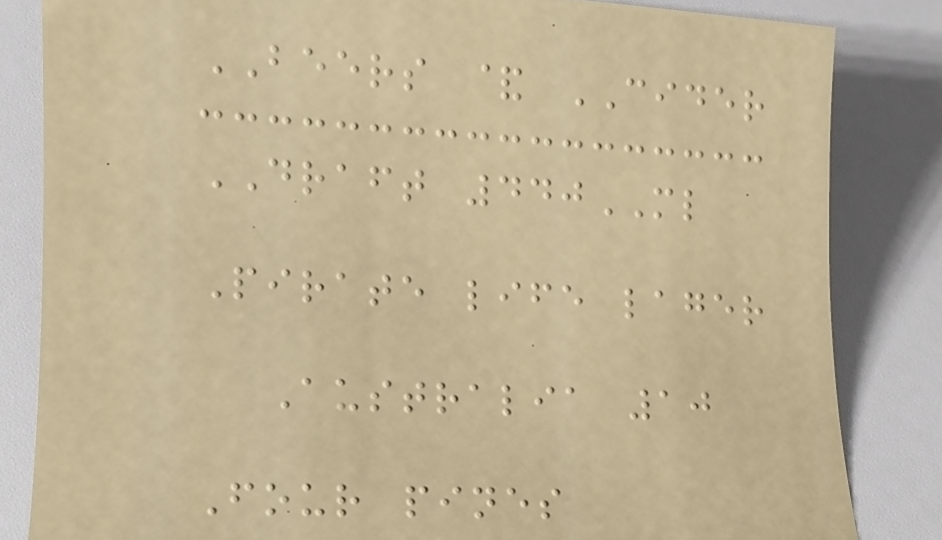BEERS & CIDER
DRAFT 440ML
Pirate life lager
Australia 10
Four pines
